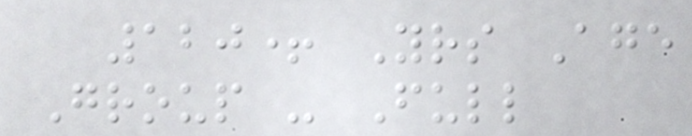120+ Yrs Age
Group - Full
